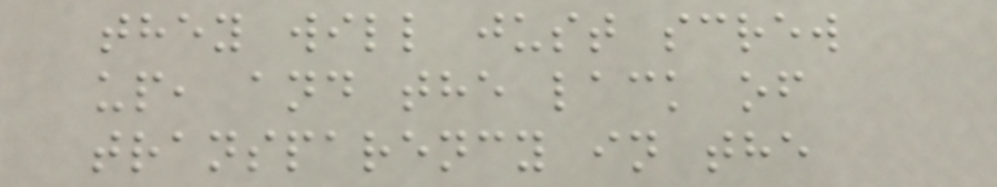they will just screw
up, and the lack of
transparency in the
